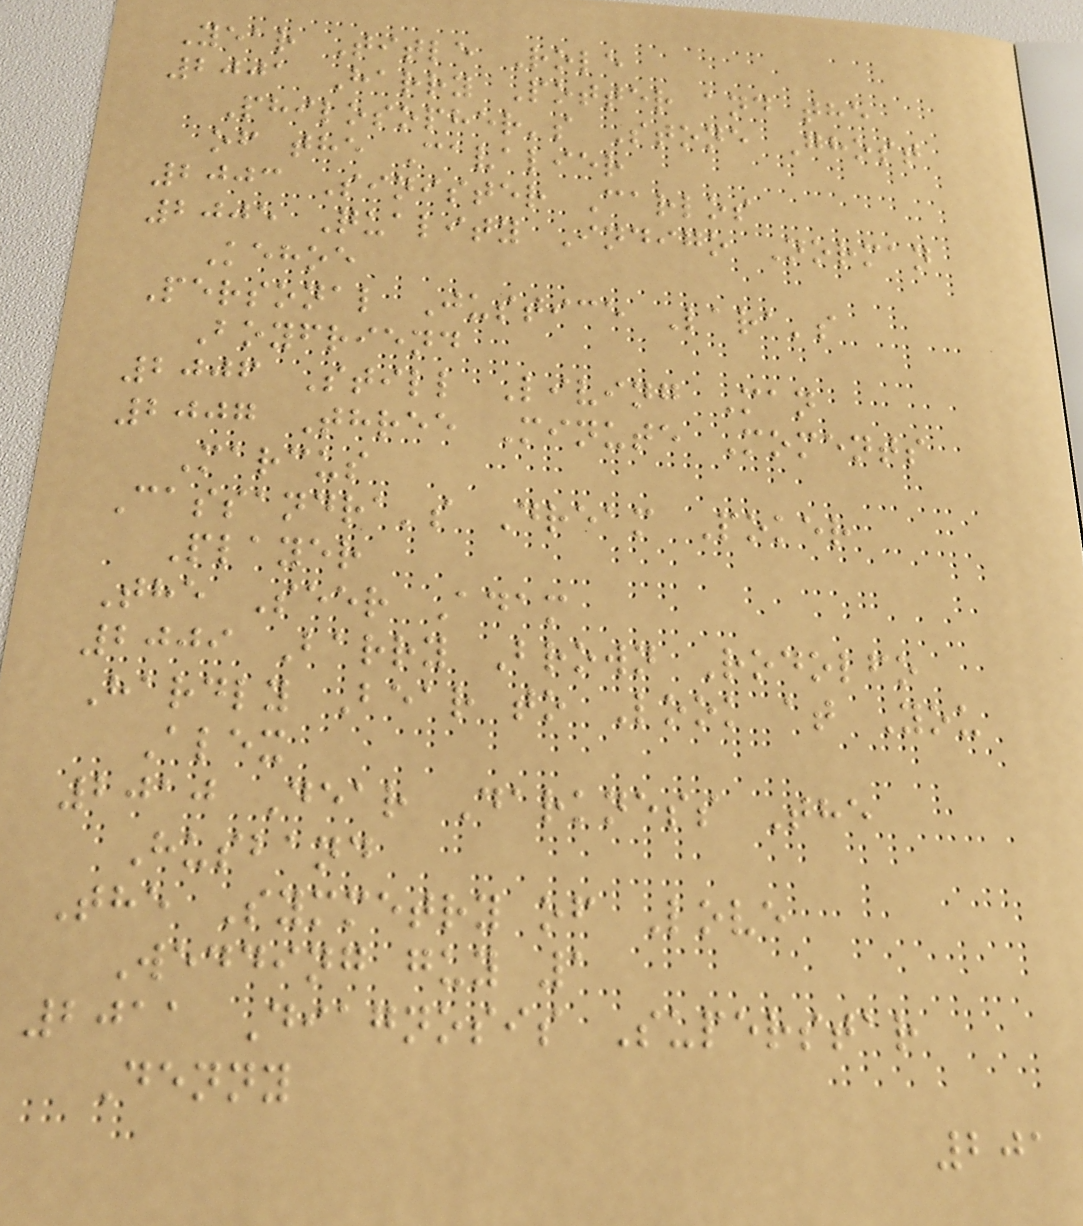Year Title Role
2001 Harry Potter and the
Philosopher's Stone Ghost
of the Cavalier
2003 Sinister Carlos
2005 Quality Indigo Norman
Kehoe
Personal Justice Lara's
Boyfriend
2006 Still Living Man
2007 Three Minute Moments
Marcus
Cassandra's Dream Poker
Player
The Seer Adam
2009 Barry Brown Rodolfo
Hardly Bear to Look at You
Alex
2010 Dear Darkness The
Husband
The Symmetry of Love
Wedding guy 1
2011 Diagnosis Superstar
Denny
201
